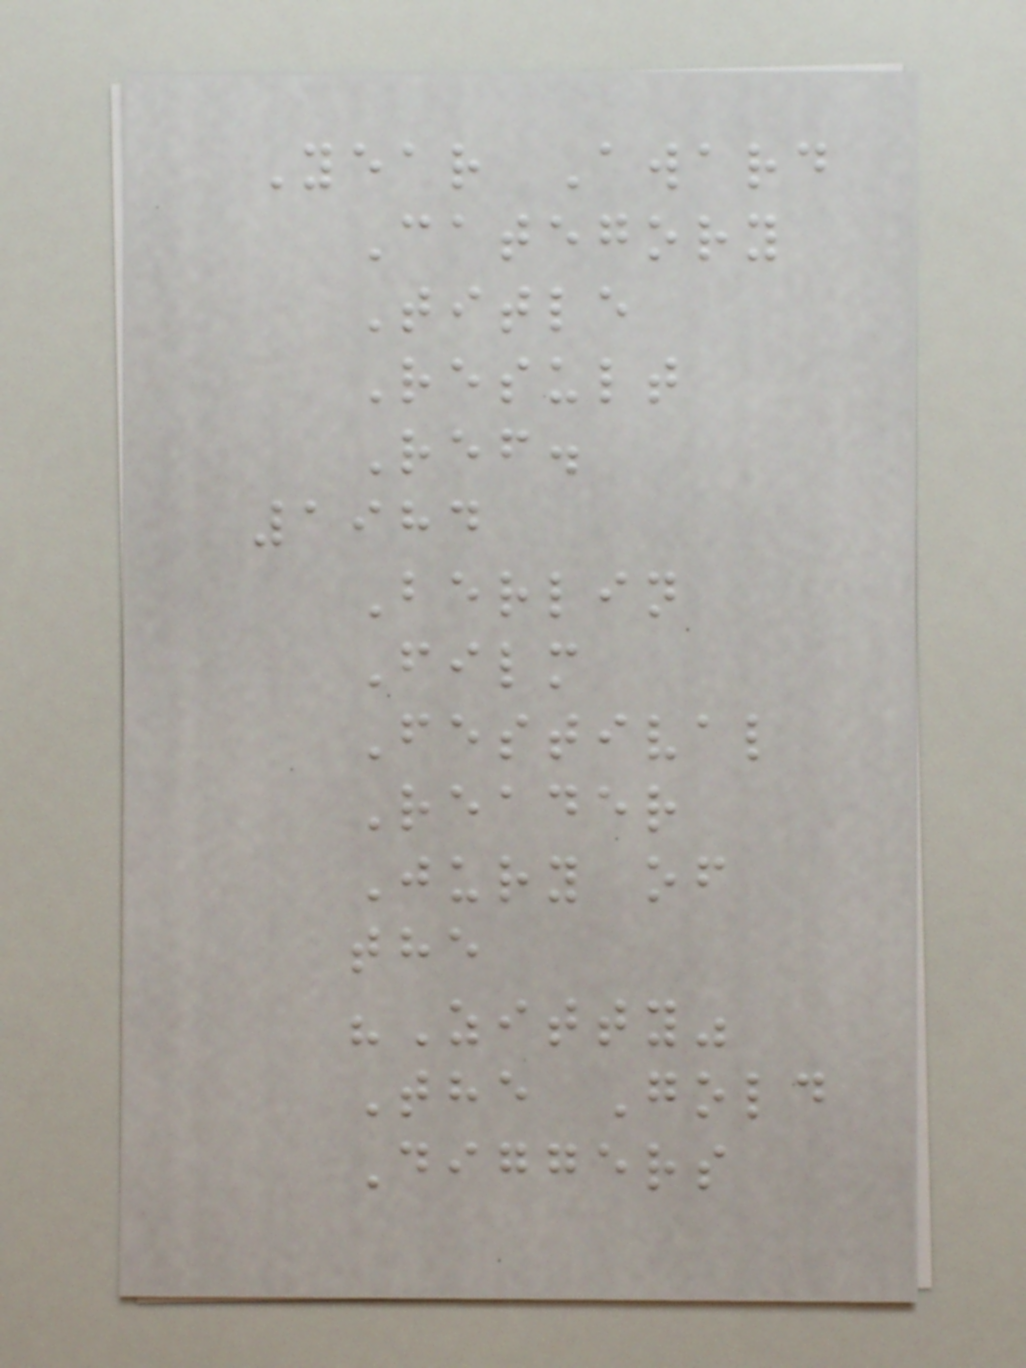Year Award
Category
Title
Result
Ref.
1984
Berlin
Film
Festival
Reader
Jury of
the
"Zitty"
The Gold
Diggers
